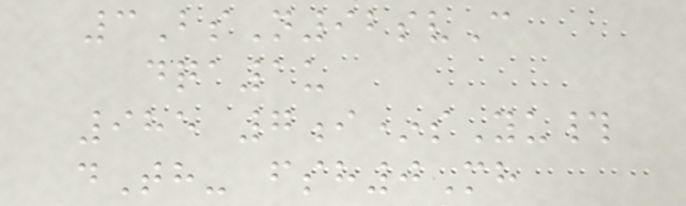3BsN92svC
dqa1u
985 7i*sYu#
dTh- fsh0Mh
